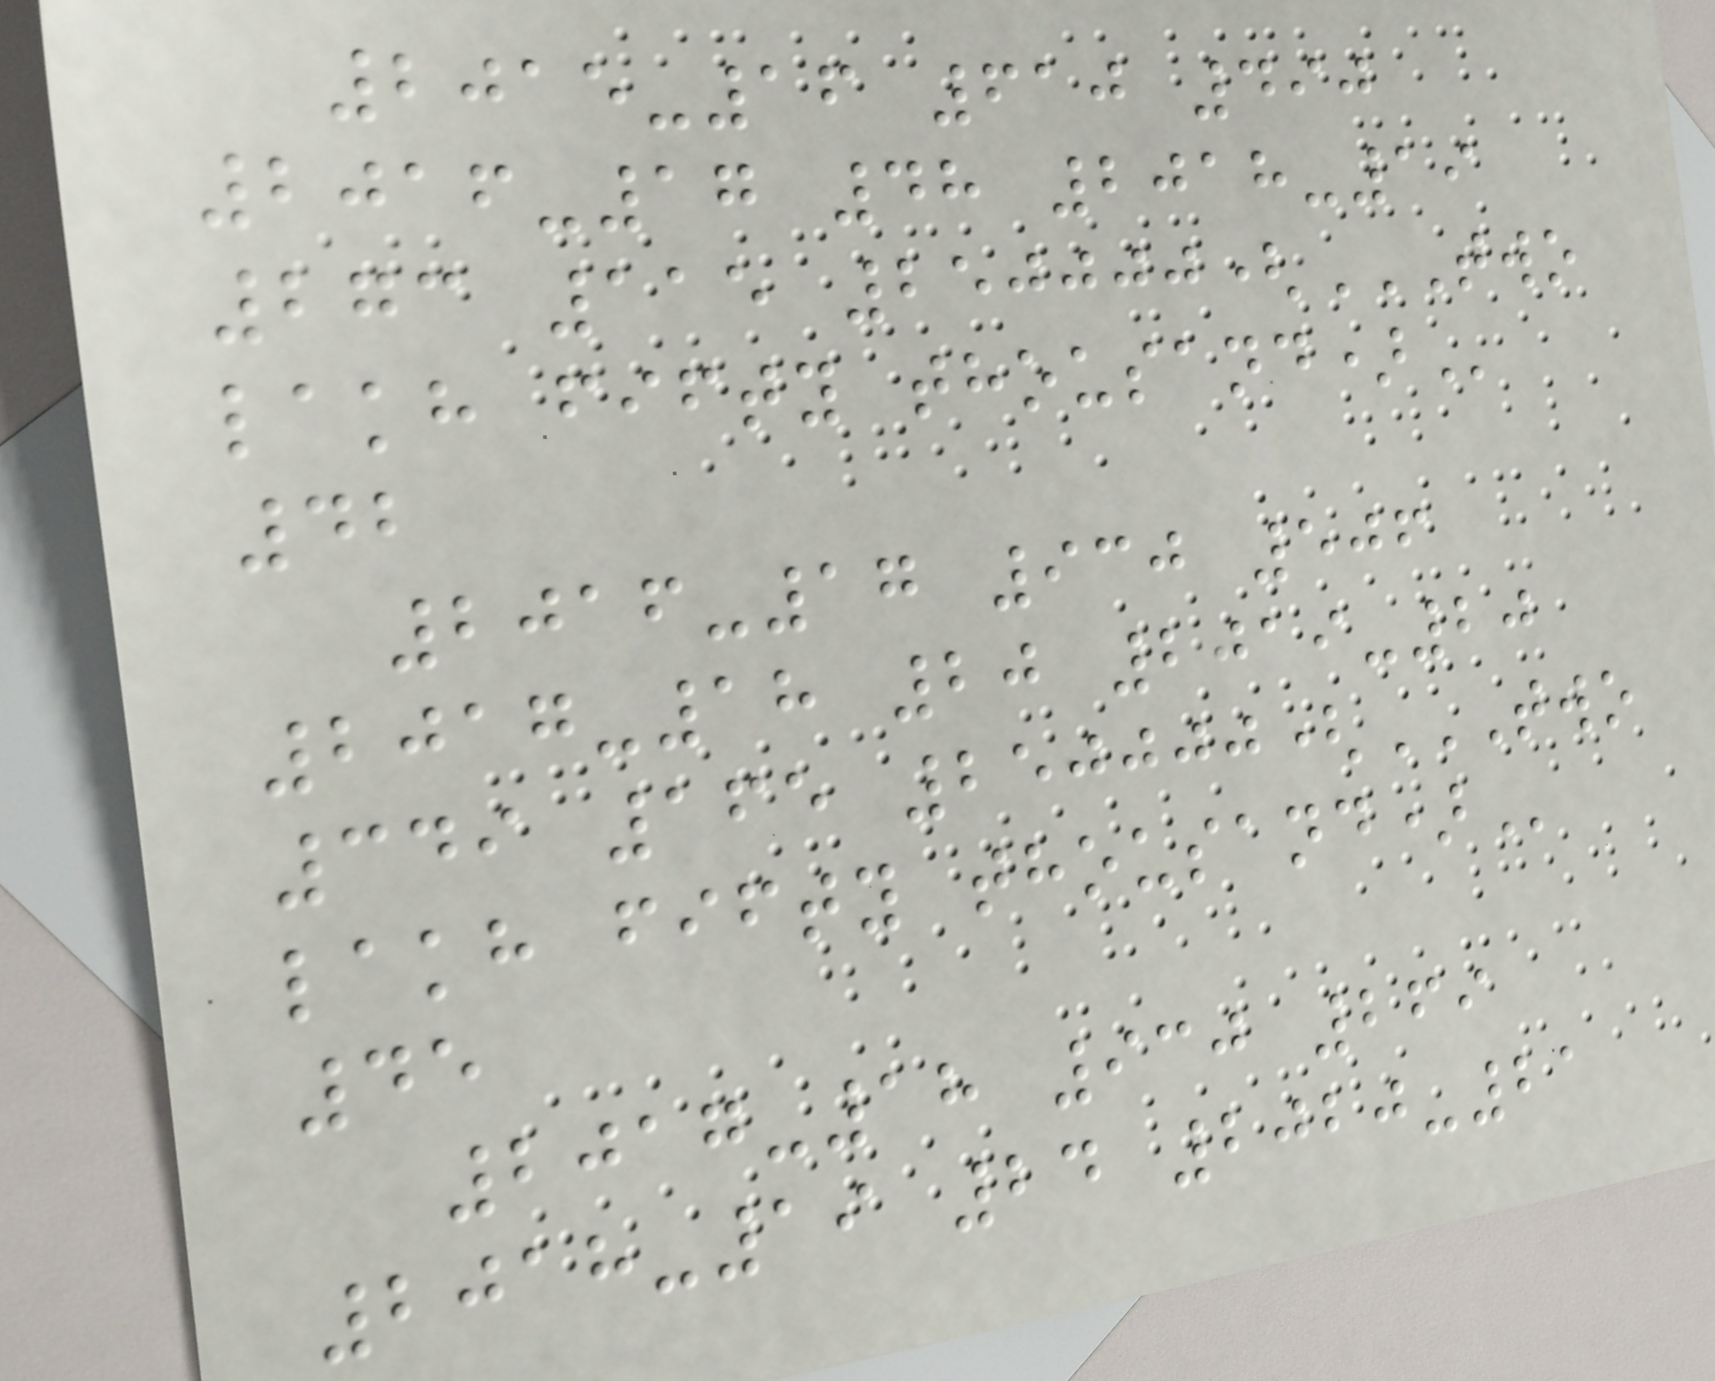2015-16 610 490
2016-17 48 2018-19
273 115 250000(TWO
LAKH FIFTY THOUSAND)
42
2016-17 930 506
2017-18 20 2019-20
349 165 250000(TWO
LAKH FIFTY THOUSAND)
45
2017-18 930 269
2018-19 24 2020-21
